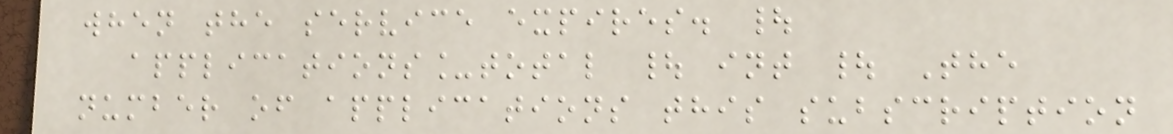when the service expires. |
applications_total | int | The
number of applications this subscription
